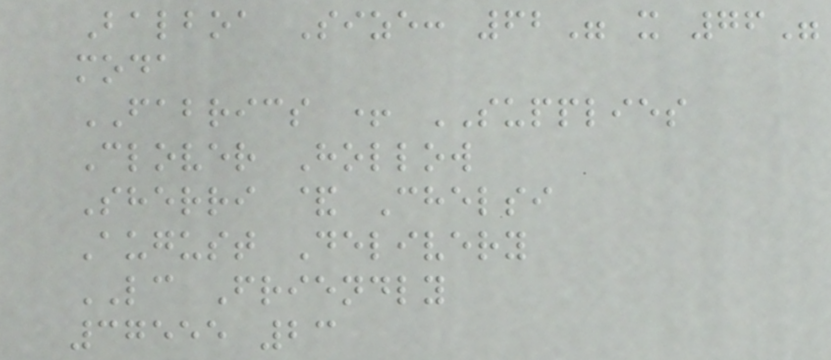Balboa Size: 62" x 76"
moda
FABRICS + SUPPLIES
Clover Hollow
Sherri & Chelsi
August Delivery
LC Friendly
37555 23
